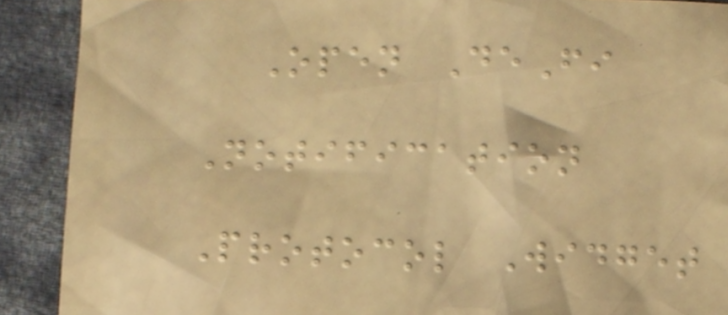Open DeFi
Notification
Protocol Widget
